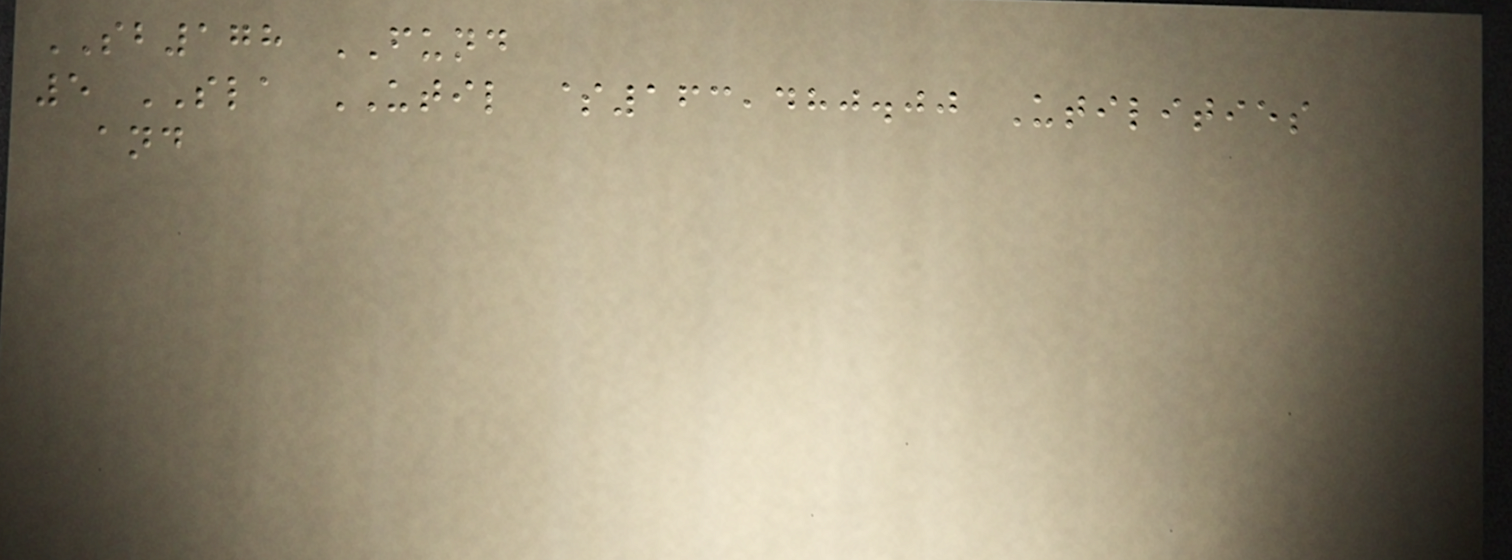SB178 FUND
5 SLA UTIL $163,480.00 Utilities
and
